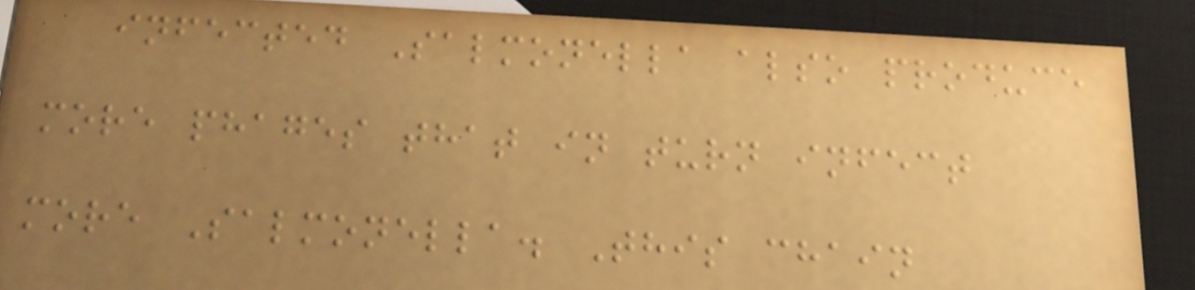infected Salmonella also produce
more phages that in turn infect
more Salmonella. This chain
